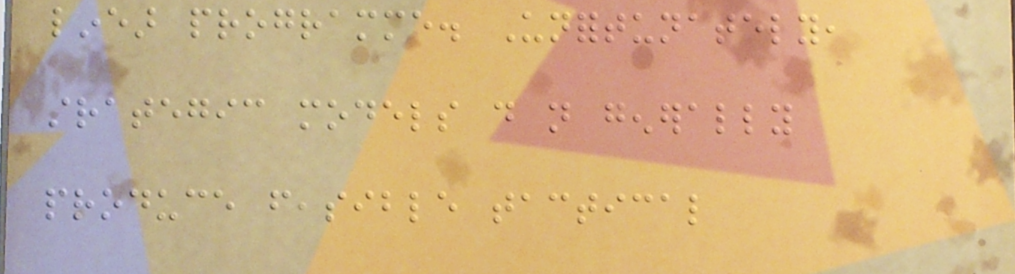linear programme. Unfortunately,
strategic models do not generally
produce feasible tactical
